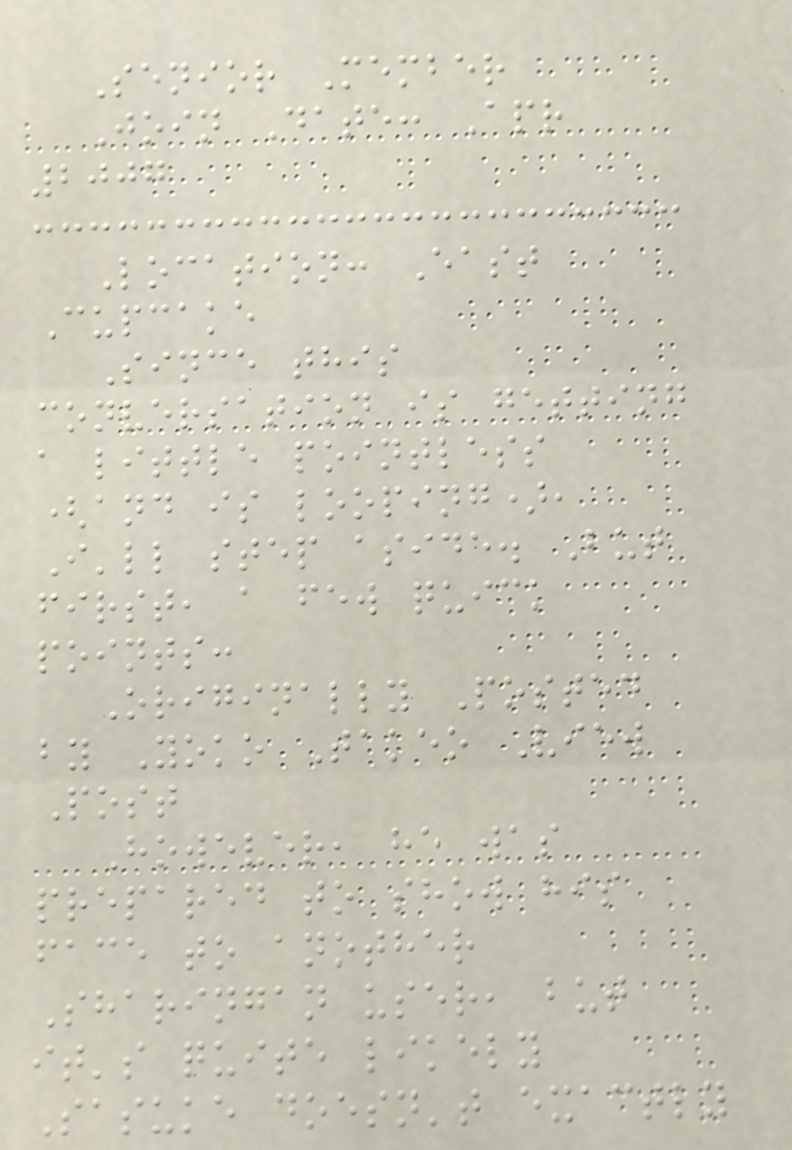Senior Member
Join Date: Apr
2007
Location: East
Cupcake
Since this
conversation is getting
a little pointless
(and is looping),
I'll step aside. But
first, a few quick
points:
Originally Posted
by Yoko Takeo View
Post
However, he was
prepared to show his
face to another
Sharingan user, but
it's quite likely
Sasuke doesn't exactly
